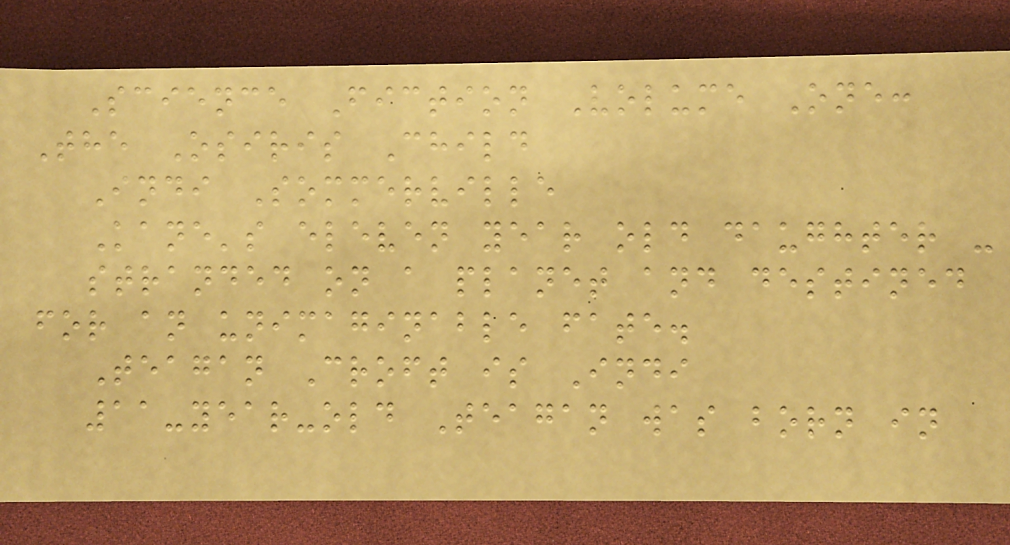Science Fiction Volume One:
The Osiris Child
Indi Sommerville
Kane's eleven year old daughter -
stranded on a planet and destined
for an unimaginable fate.
Teagan Croft is Indi
11-year-old Teagan was born in
